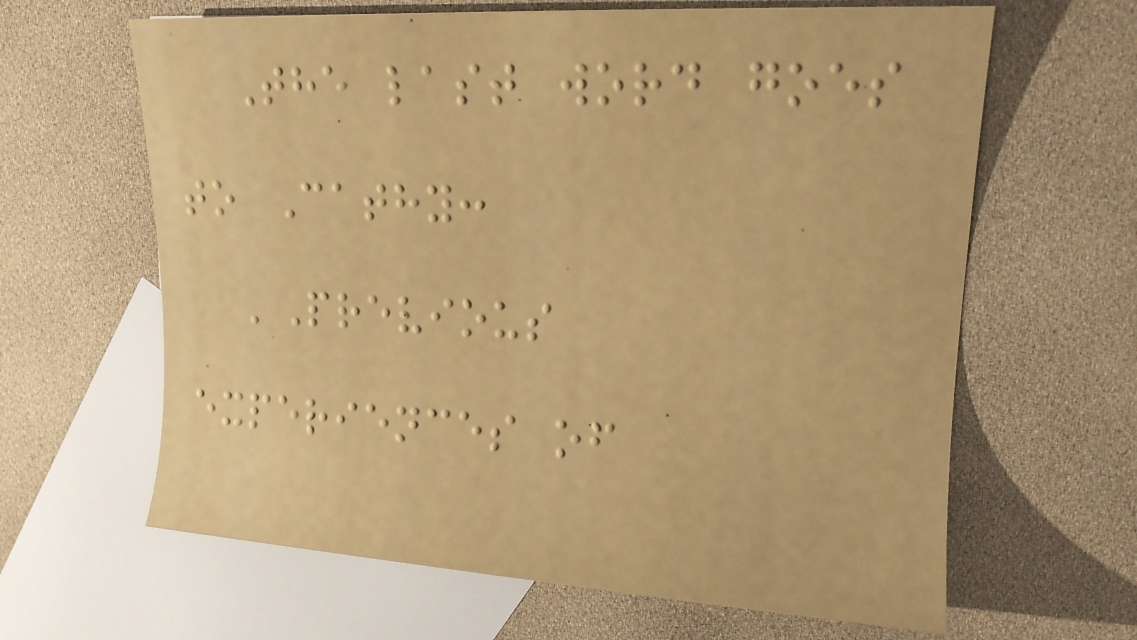The last word goes
to Cathy:
'Previous
experiences of
